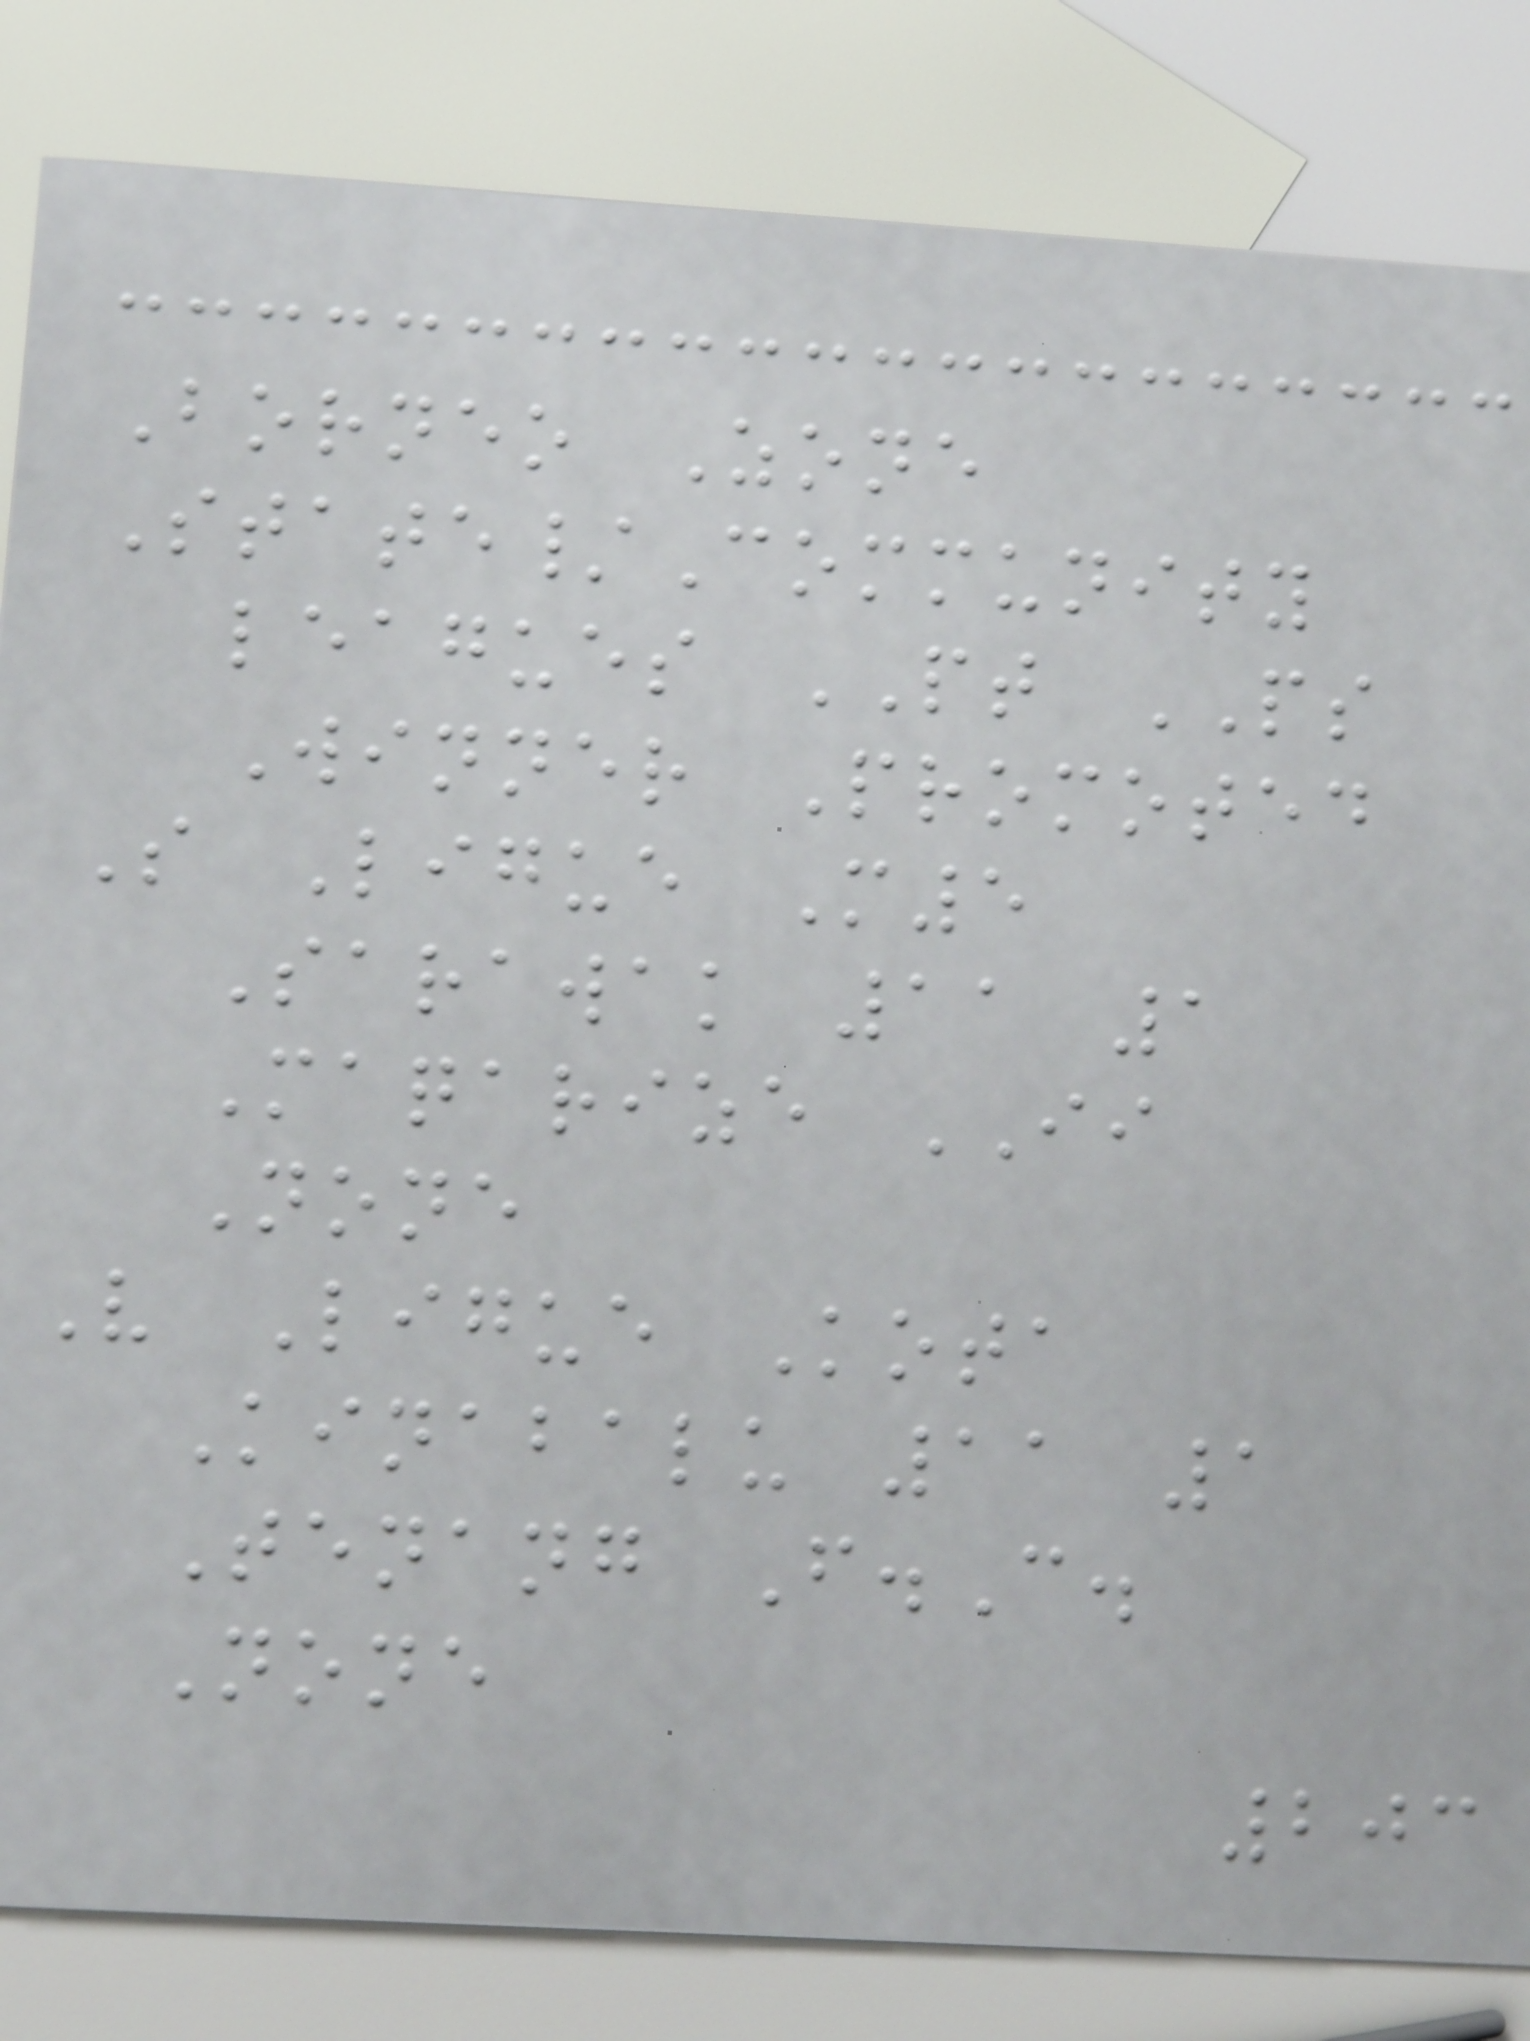Borneo Zone
State/Community
leagues PT PS
Winner Promoted
S Ligue M5
Sarawak 11 1
Maqarize II
None
V Ligue Kota
Kinabalu 11 1
Tenang F.C.
None
203
